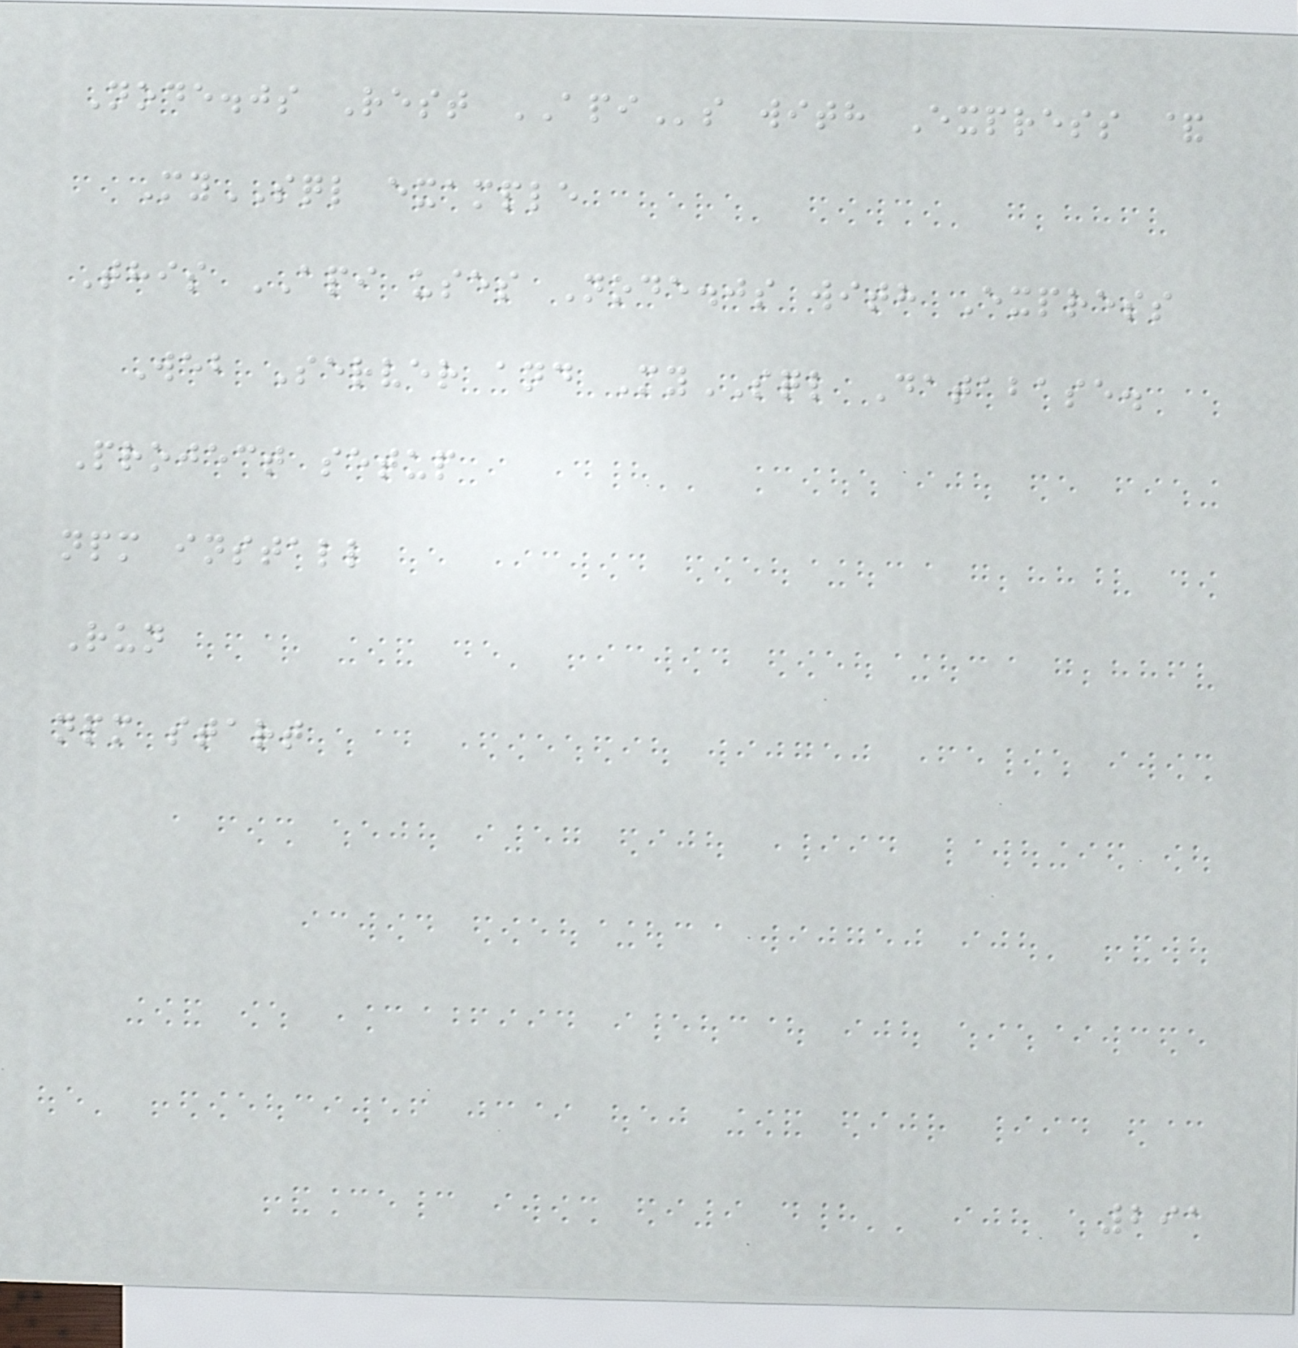Node.js Rest APIs with Express &
MySQL example
This API uses Node.js with Express
Web Server and MySQL Database.
Project setup
npm install
Run
npm start
291
